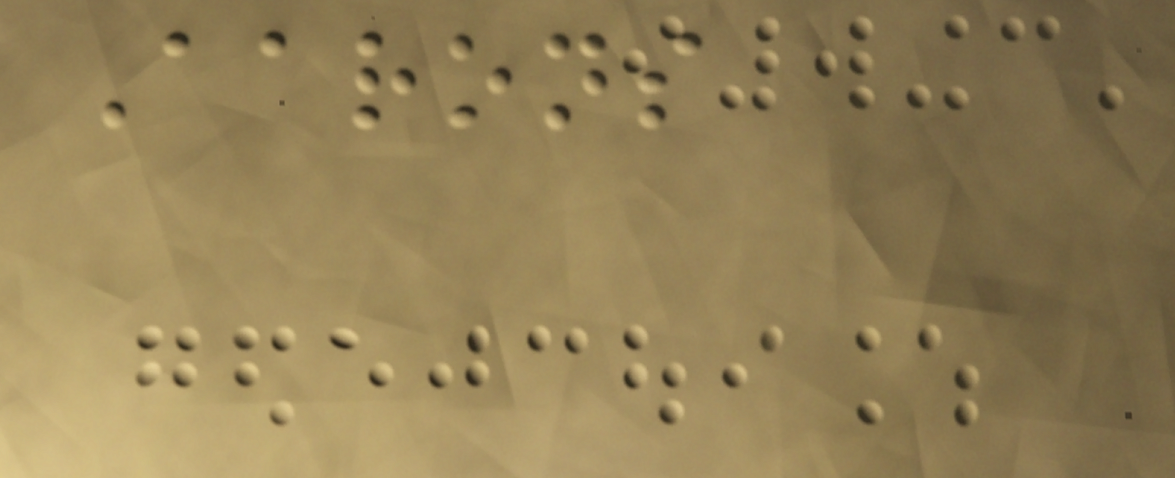Aarons
